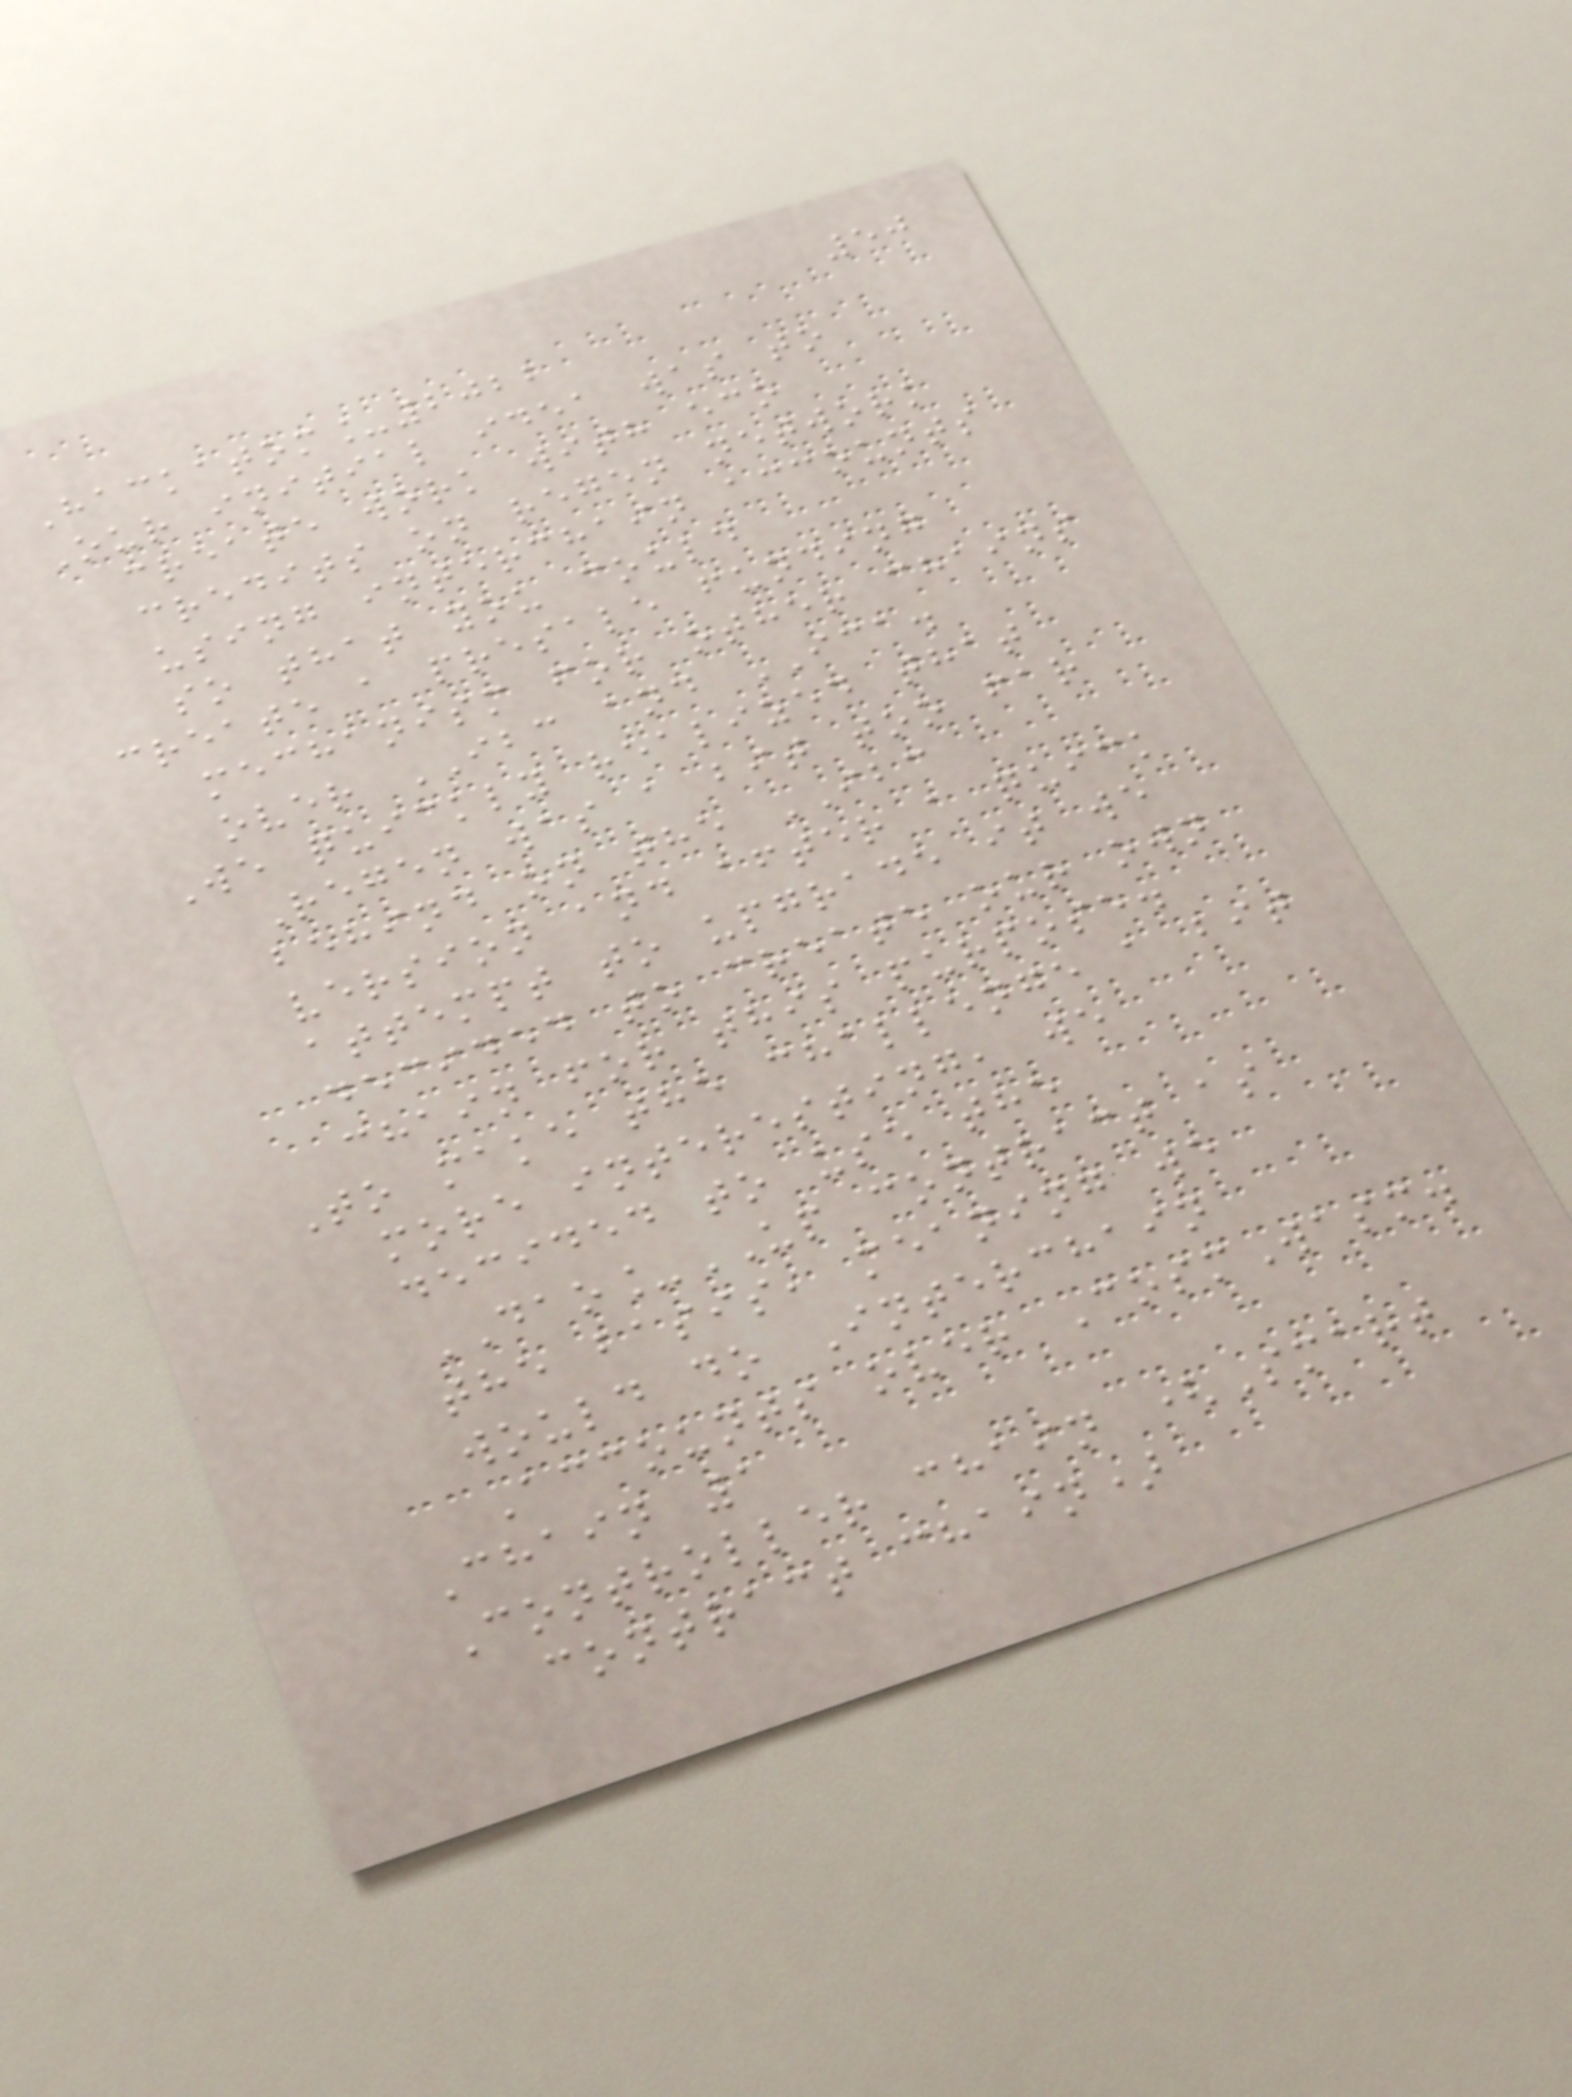50
Hackatom_2022
Our initial idea was to
create work with eco
credits on regen network
using interchain accounts
so that you could
create a presale funding
mechanism for other chains
over IBC and ICA.
We quickly realized that
Regen was a bit too far
behind on the IBC
version and after a quick
attempt to upgrade it we
decided to create our own
chain for this purpose.
To make the challenge a bit
more interesting, we
decided to use the
DAO_UP contract as
the basis, meaning we
would do Interchain
Accounts over CosmWasm.
Chain 1
Controller chain (Smart
contract chain)
